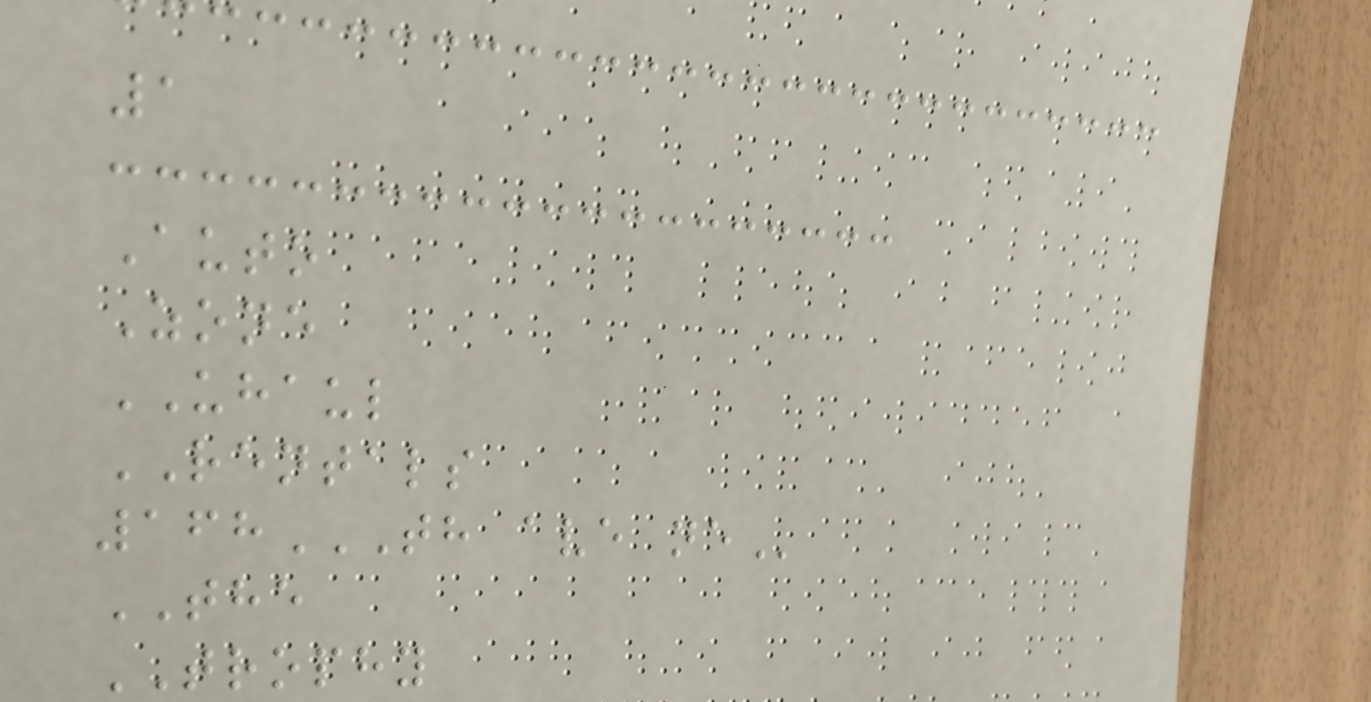1
Auto
Zone
UHAUL
RENTALS
168TH AVE NE
THE
TROPHY
